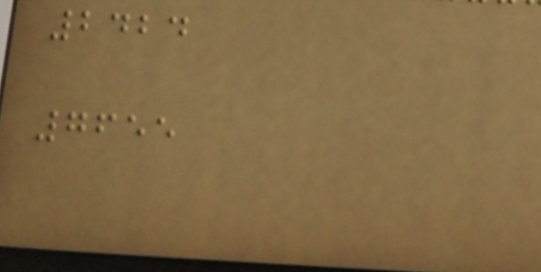2424
7655
